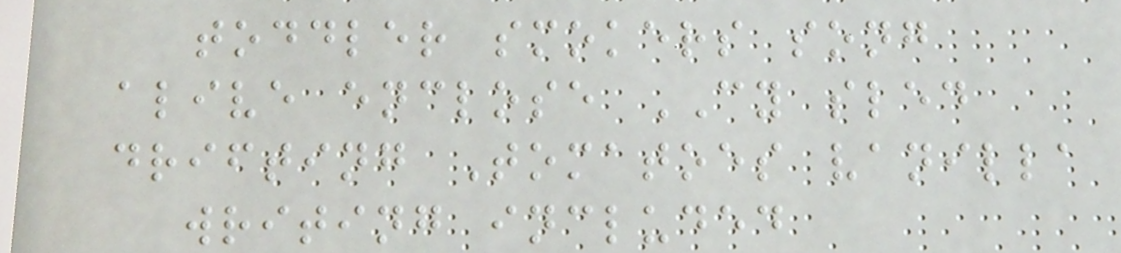toddler smokers song
alive enclose CY sled
drifting Tomatoes vanilla
writing included
